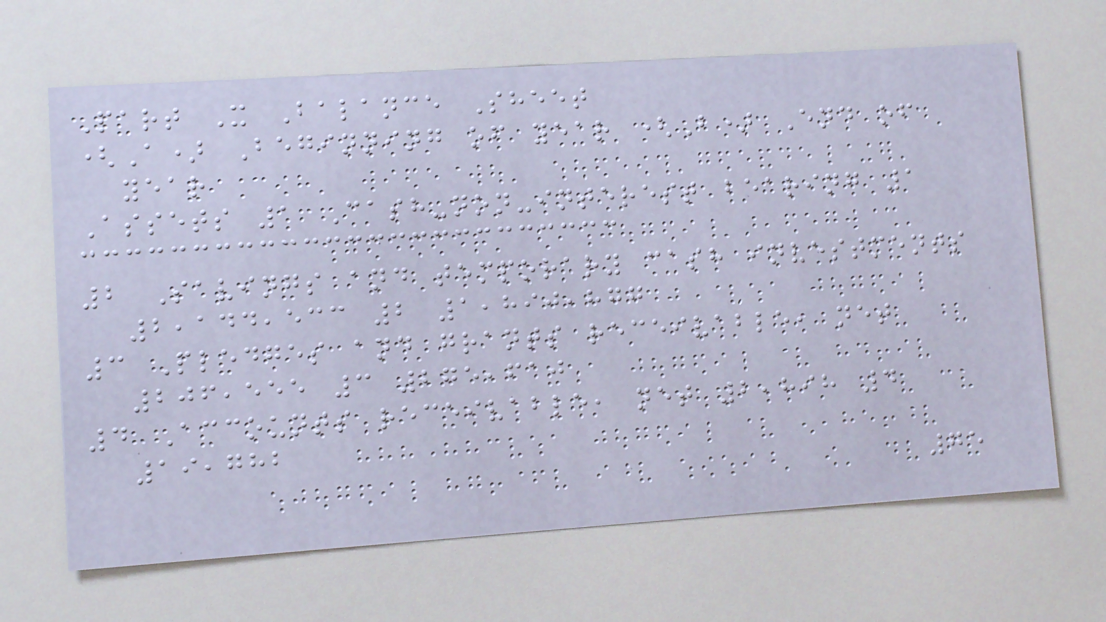Part X Balance Sheet
(A) Beginning of year (B) End of
year
Assets 1 Cash-non-interest bearing 1
2 Savings and temporary cash investments
2,144,533 2 1,890,877
3 Pledges and grants receivable, net
206,555 3 275,610
4 Accounts receivable, net 2,898 4
19,782
75
